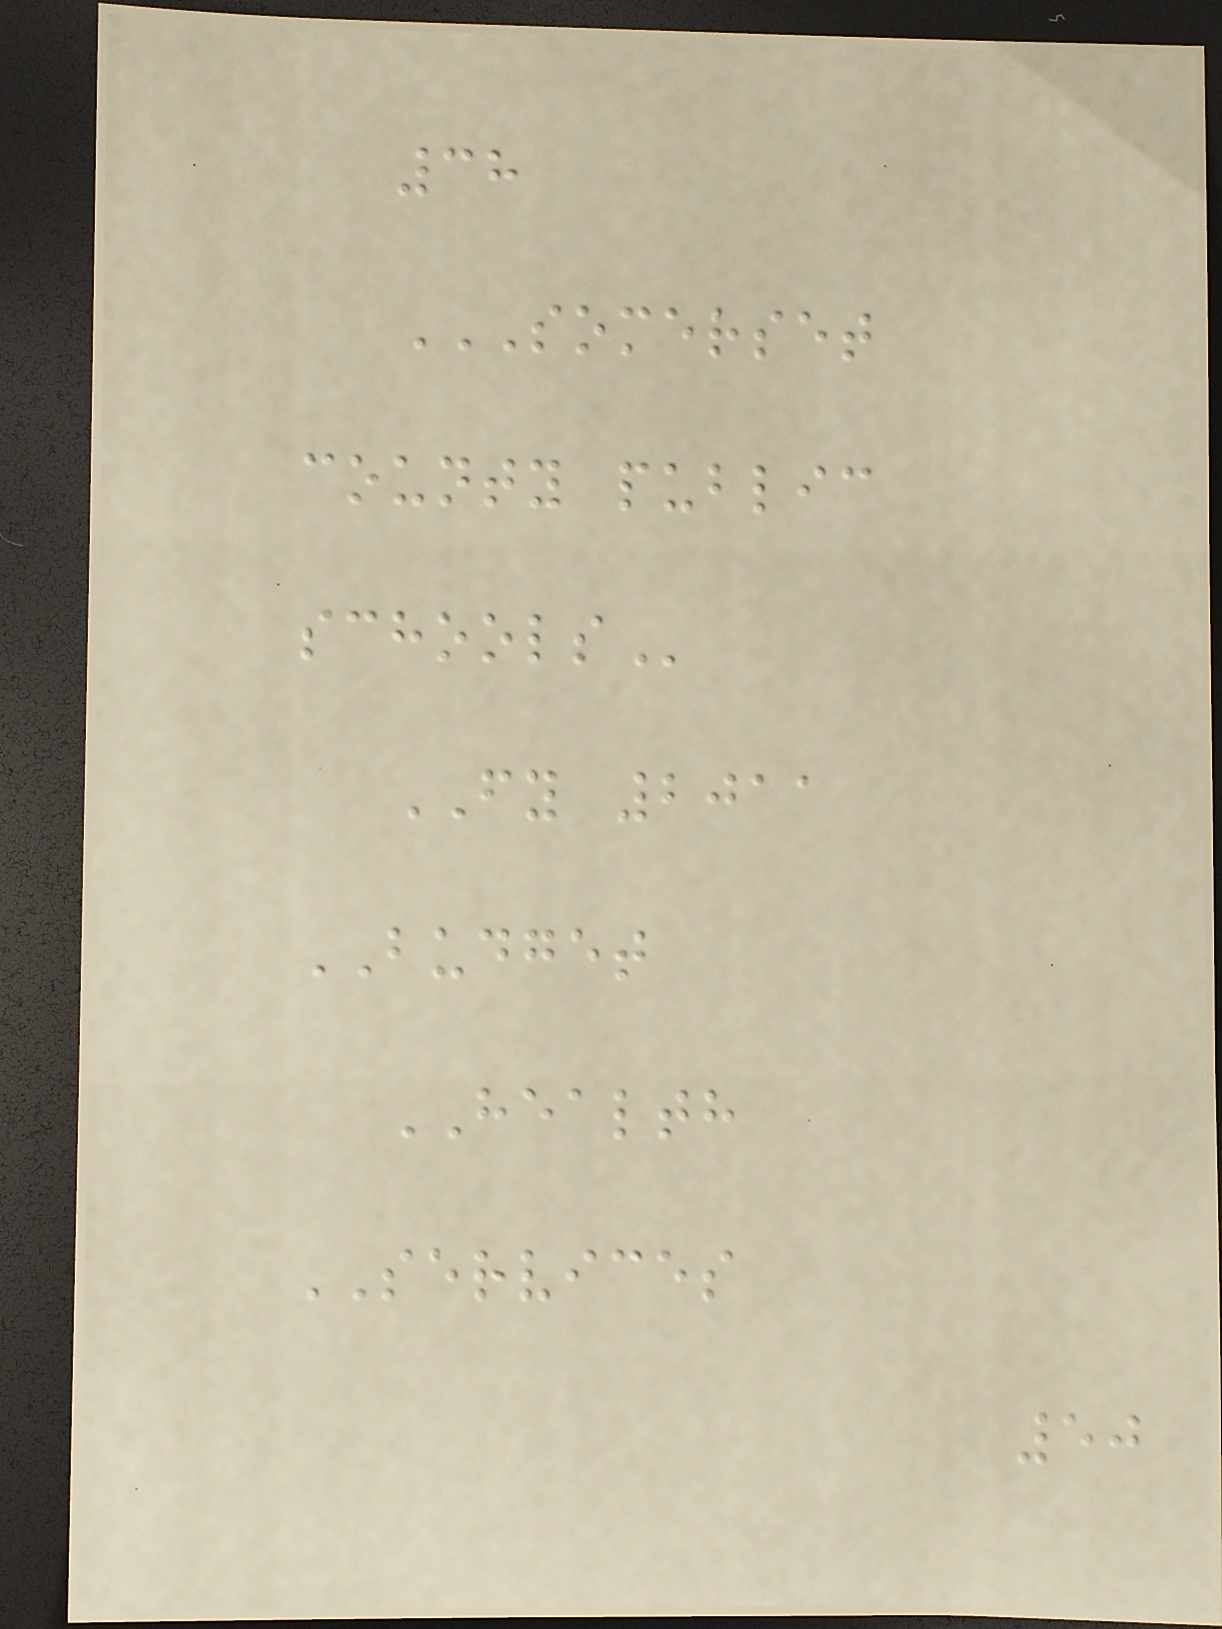38
SOMERSET
COUNTY PUBLIC
SCHOOLS
FY 2011
BUDGET
HEALTH
SERVICES
50
